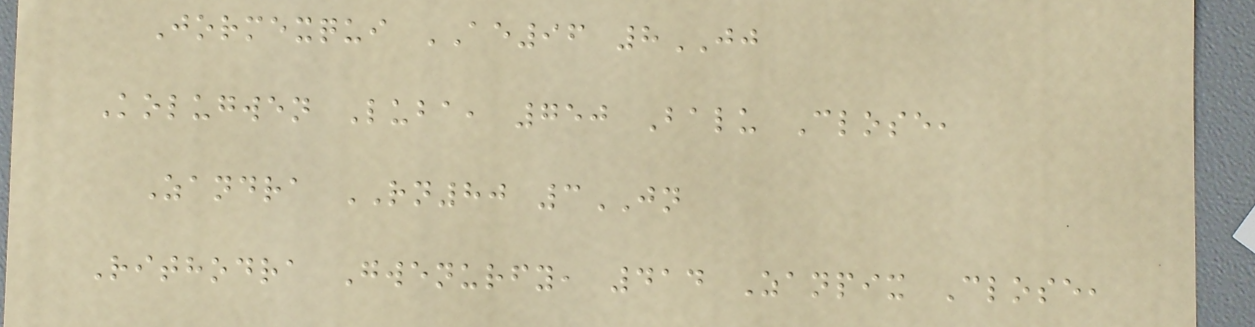Jormexqui AE96 8JJ
Kolugwen Luba, 750 Balu Close,
Zandra RN80 3JN
Rithodra Gwenurfy, 414 Zanpix Close,
